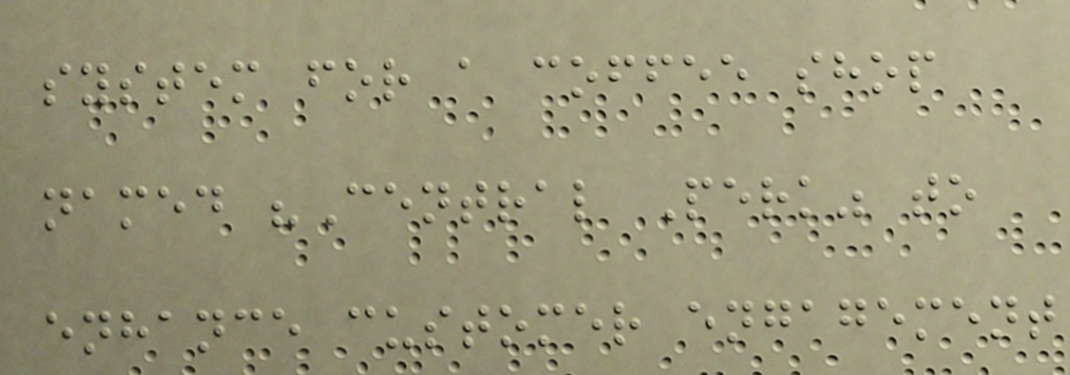system for a coffee shop
named "Central Perk" to
enhance customer engagement
